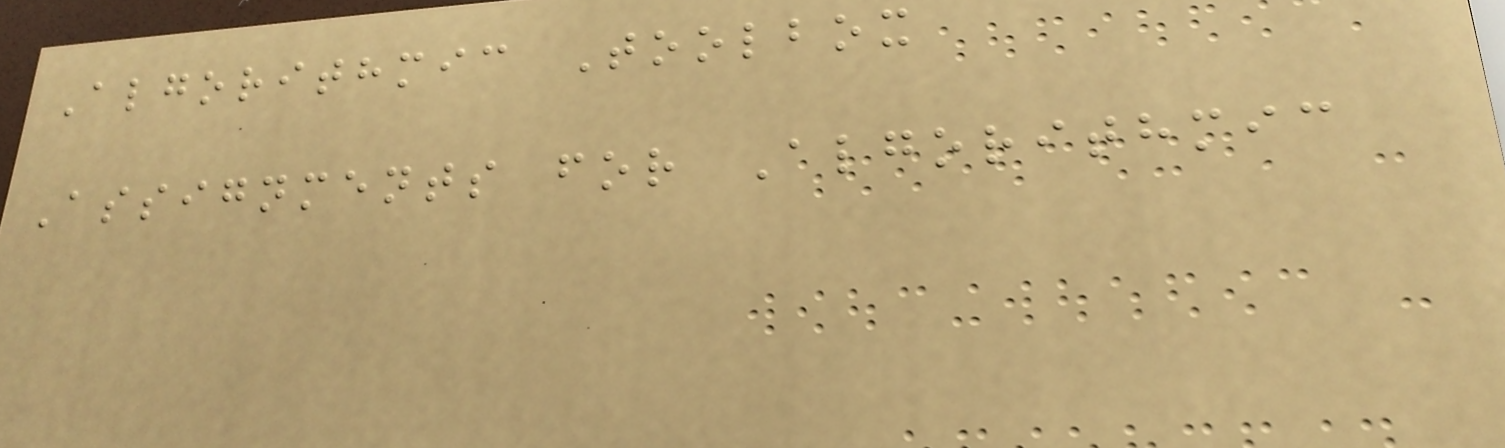Algorithmic Toolbox
Assignments for Algorithmic
